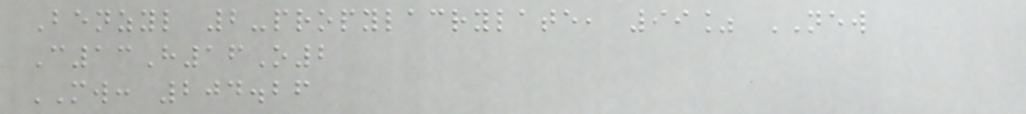Benzyl 2-propylacrylate, 99% NEW
C13H16O2
MW: 204.26
